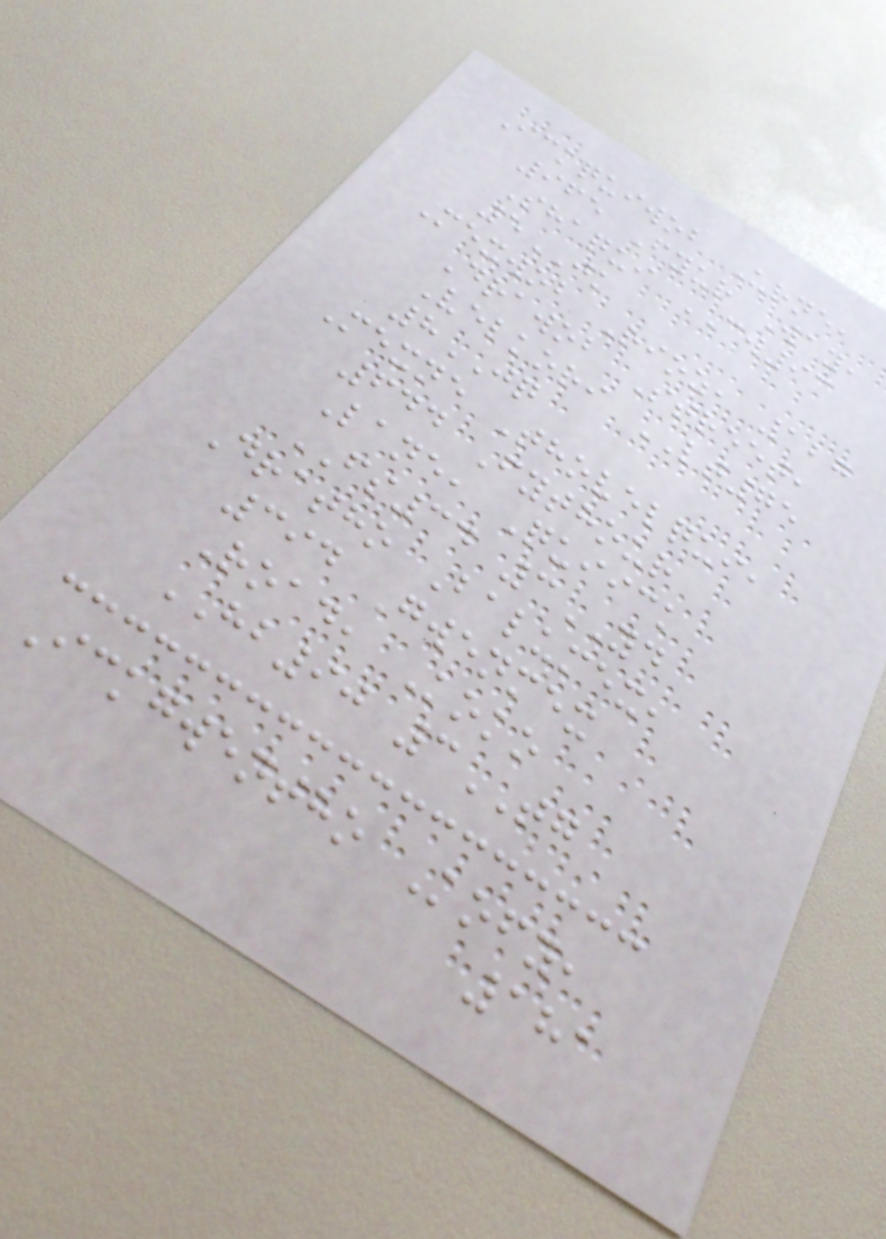Ickquiwob Urne,
965 Fyur Way,
Shaqui CW93
5JK
Mexwob Rioz, 127
Drawob Street,
Velkori LT75
8JQ
Mexne Thovelqui,
644 Fythour
Lane, Quiick
FS34 3YD
Dratho Balumex,
394 Gwenmex
Road, Koko
HB90 3TG
Ickgwentho Kofy,
181
